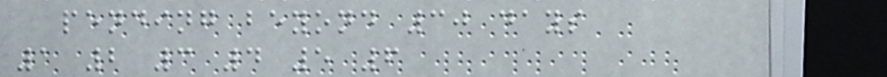pending beyond 30 days
1 2 3 4 5 6
